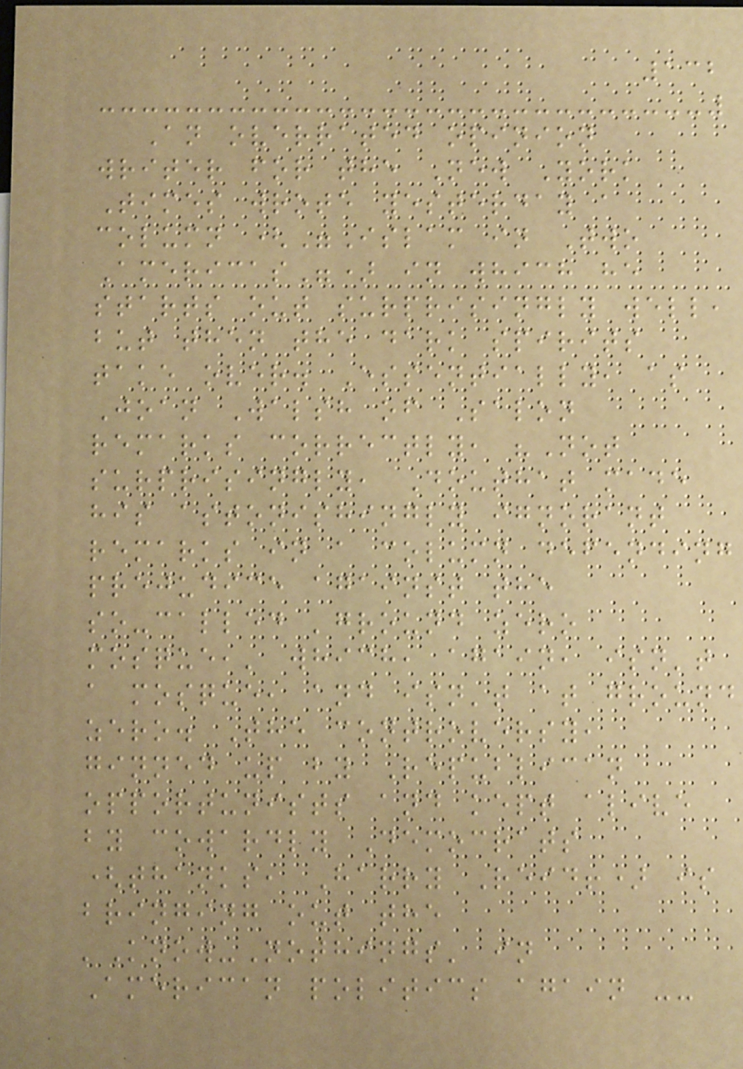132
An overrated opinion
writer for the New York
Times wrote yesterday a
column ("Islam in Two
Americas") in which he
starts out surprisingly well,
but then the dark spirits
take over. Essentially, as
Joan Walsh of Salon
remarks correctly, "Not
surprisingly, Douthat made
his astonishingly ignorant
remarks in a column defending
prejudice against the
so-called 'ground zero
mosque,' which, again, isn't
a mosque, and isn't at ground
zero. The controversy,
ginned up by Republican
opportunists and kept alive
by cowardly Democrats
(thanks, Harry Reid!) is
bringing out the
'Know-Nothings' in
American politics again --
